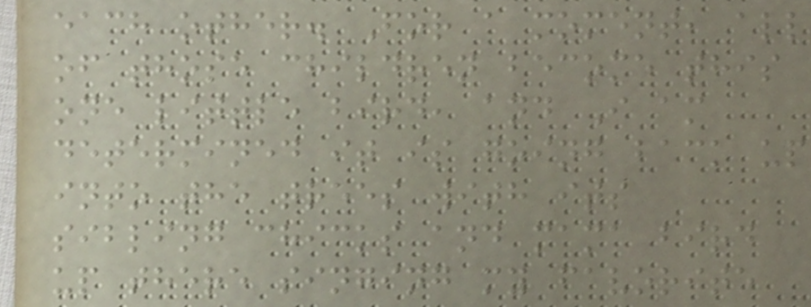each other. For a moment, all
of those children become this
one little bird, and I am
determined it is going back up
into the trees with its
sibling chicks and mama bird
up there singing my favorite
